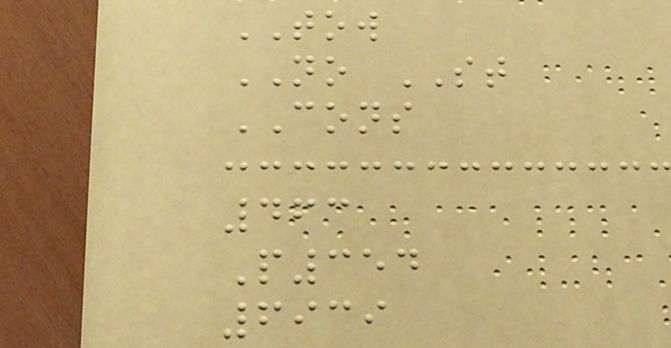TOW
NO ST
CONS
463
P354
6939
